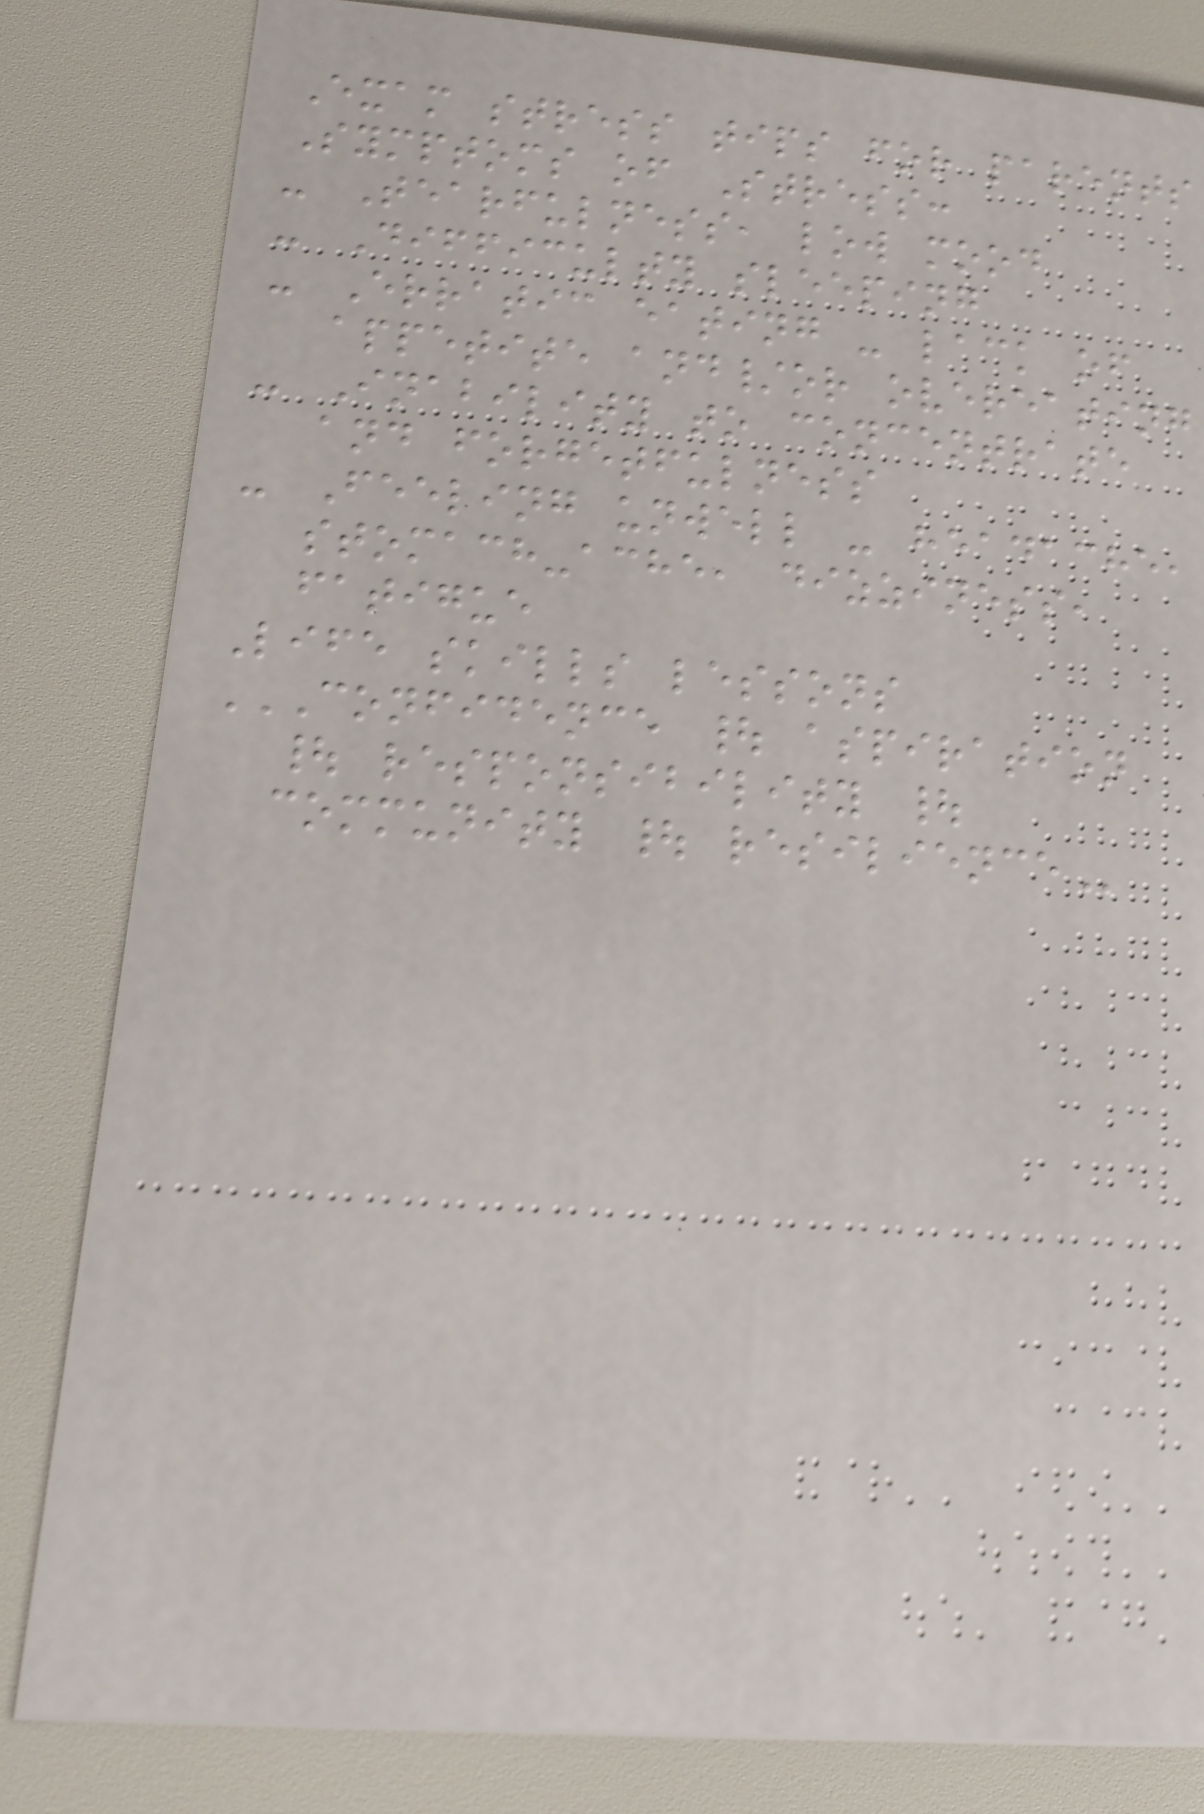Exam stress tips for parents
Symptoms of Stress:
- Tearfulness, low mood
- Difficulty sleeping
- Erratic eating - lack of
appetite and/or overeating
- Inability to concentrate
and forgetfulness
- Feeling unwell - headache,
stomach-ache, dizziness,
fatigue
Life skills lessons
CONFIDENCE | ASPIRATION
| RESPONSIBILITY |
COMMUNITY | RESILIENCE
